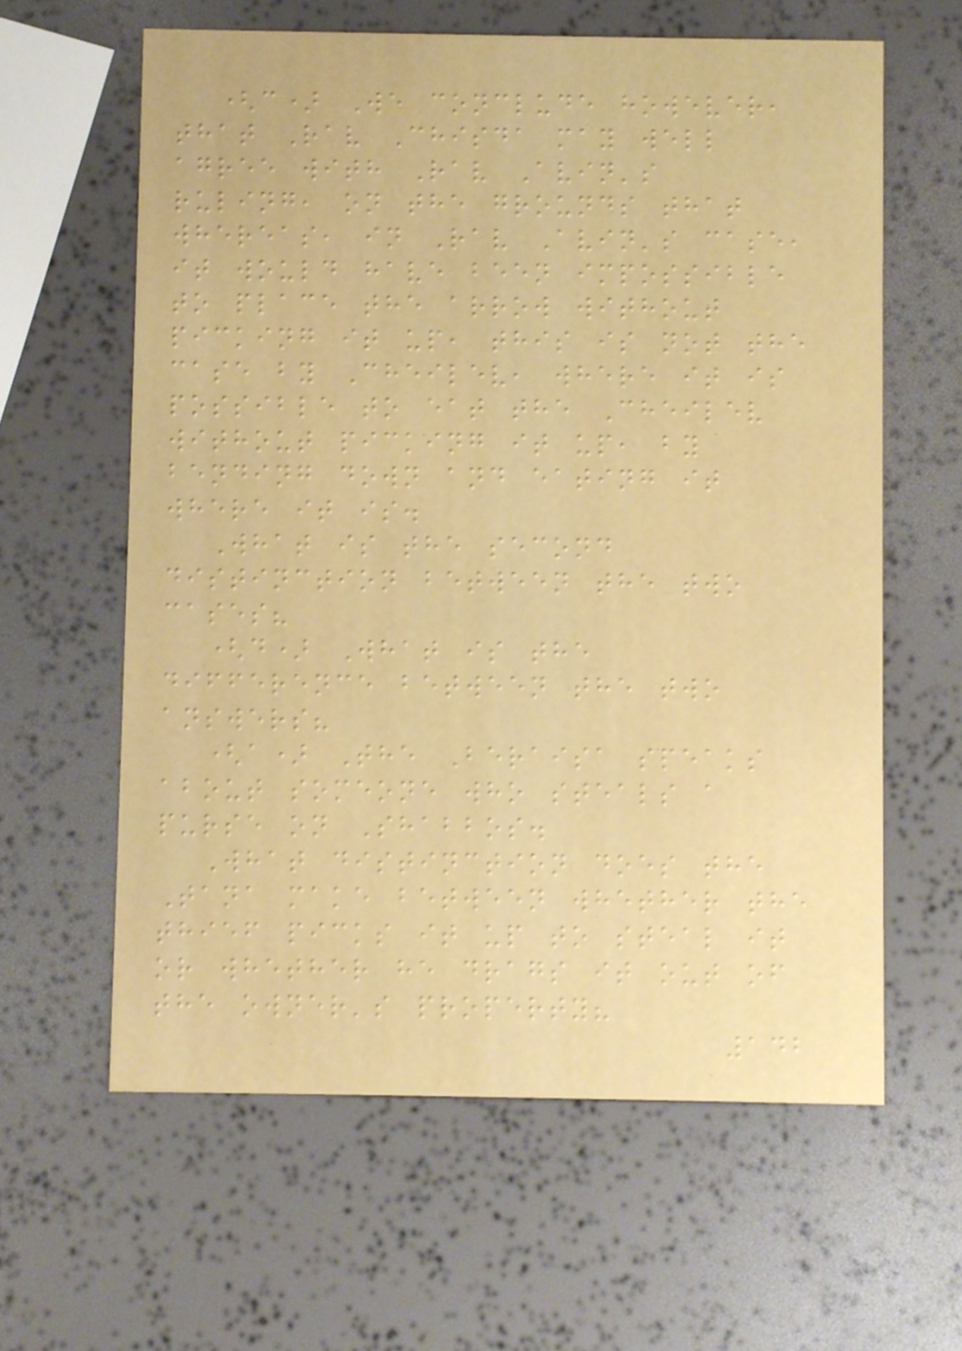(c) We conclude however,
that Rav Chisda may well
agree with Rav Avin's
ruling, on the grounds that
whereas, in Rav Avin's case,
it would have been impossible
to place the arrow without
picking it up, this is not the
case by Cheilev, where it is
possible to eat the Cheilev
without picking it up, by
bending down and eating it
where it is.
What is the second
distinction between the two
cases?
(d) What is the
difference between the two
answers?
(a) The Beraisa speaks
about someone who steals a
purse on Shabbos.
What distinction does the
Tana make between whether the
thief picks it up to steal it
or whether he drags it out of
the owner's property?
142
